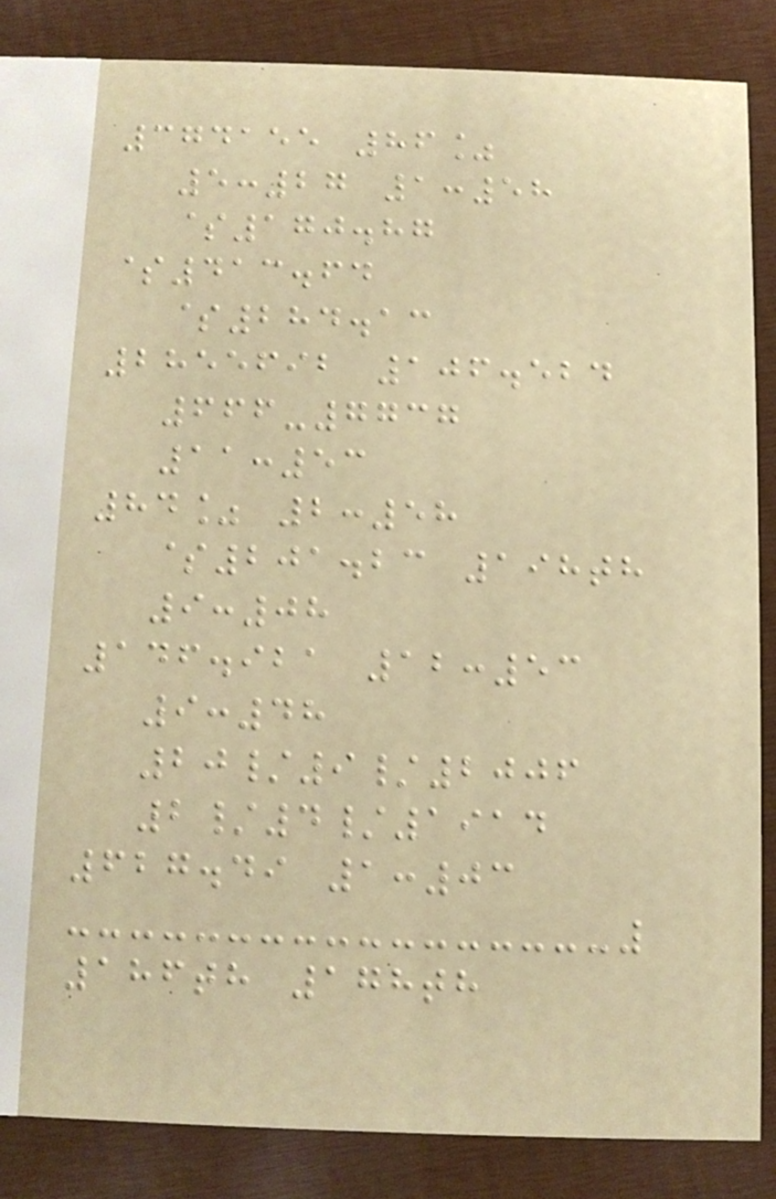374155 86%
5:27 1:58
$170.87
$413.64
$284.13
2855692 106.524
666-7737
11:53
84% 2:58
$201.23 198th
9:08
146.921 12:53
9:48
20/9/2006
2/4/1914
627.49 1:03
186th 178th
